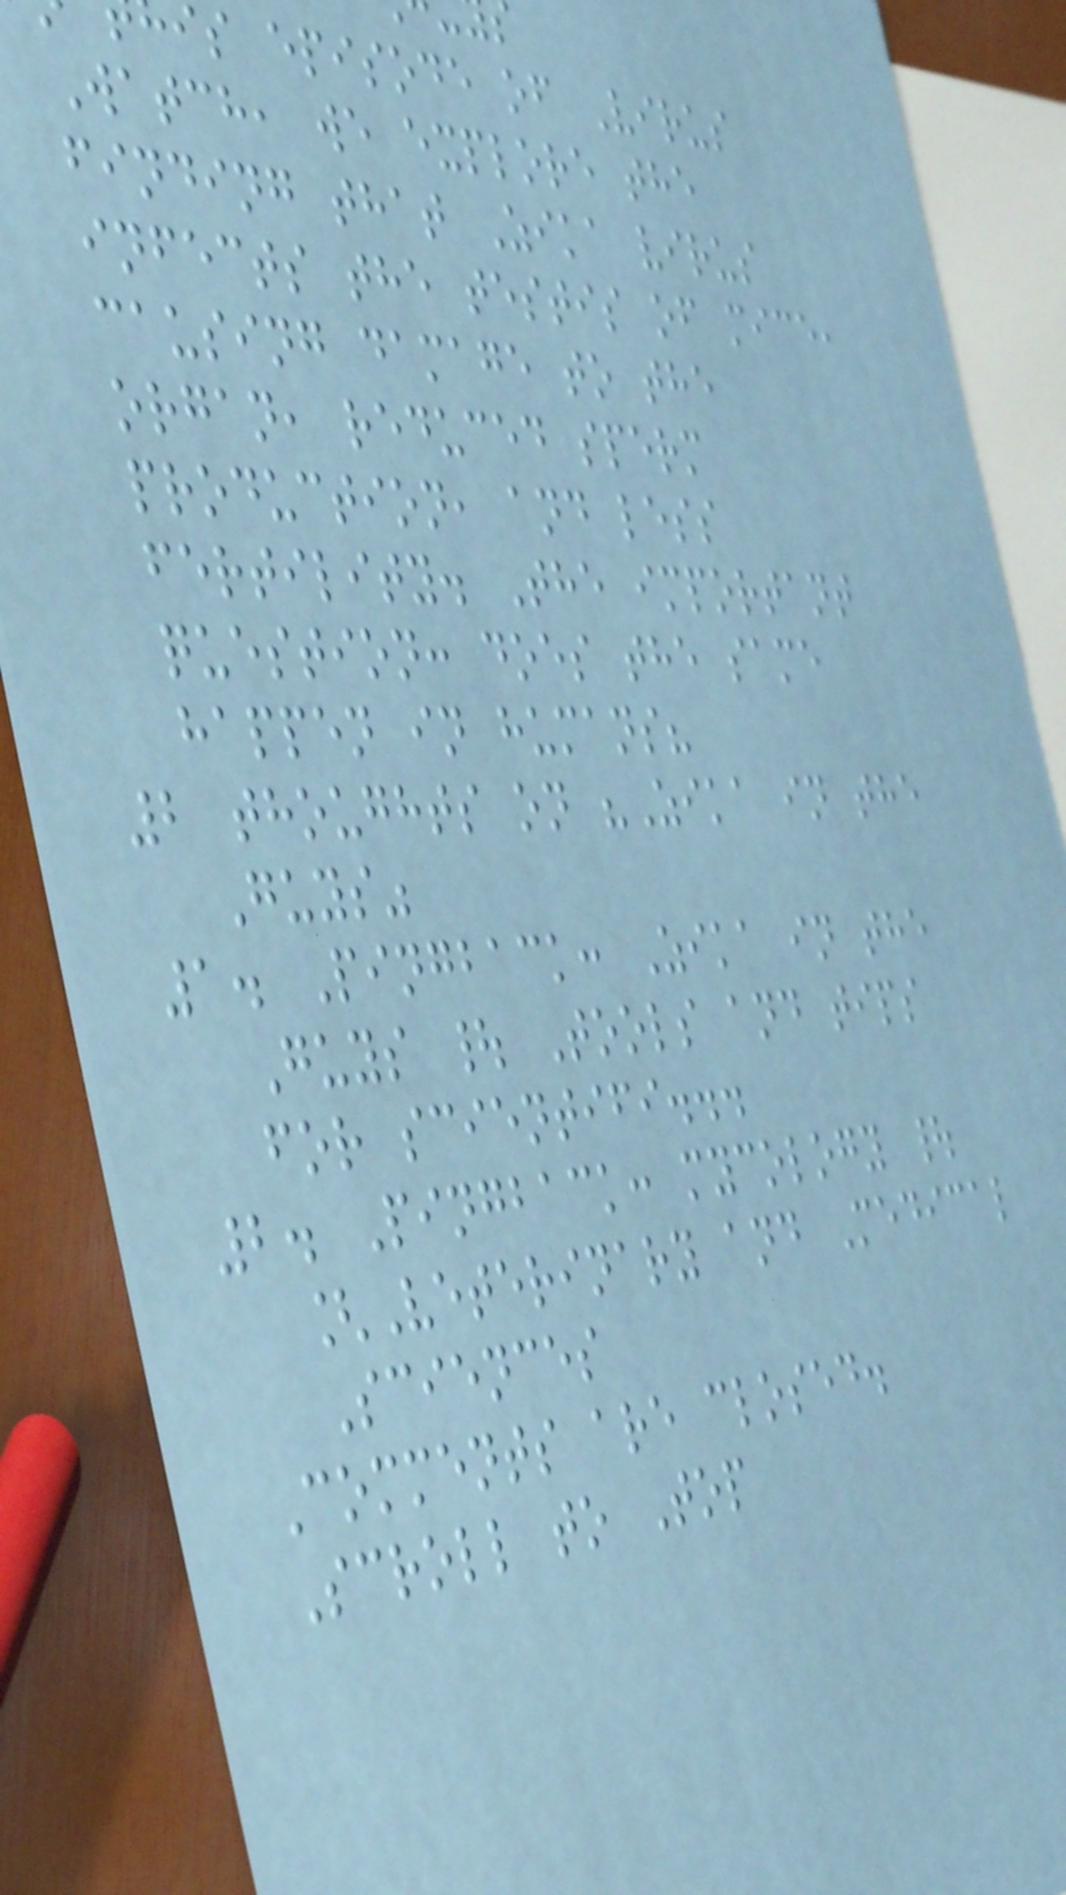is episode of Virus
Watch, we explore the
finding that Zika virus
infects the testis of mice,
causing damage to the
organ, reduced sperm
production, and less
fertility. The important
question: does the same
happen in humans?
2 thoughts on "Zika in the
Guys"
1. Pingback: Zika in the
Guys | Tools and tips
for scientifi...
2. Pingback: mycology |
[Veterinary and Medical
Sciences
Comments are closed.
Scroll to Top
